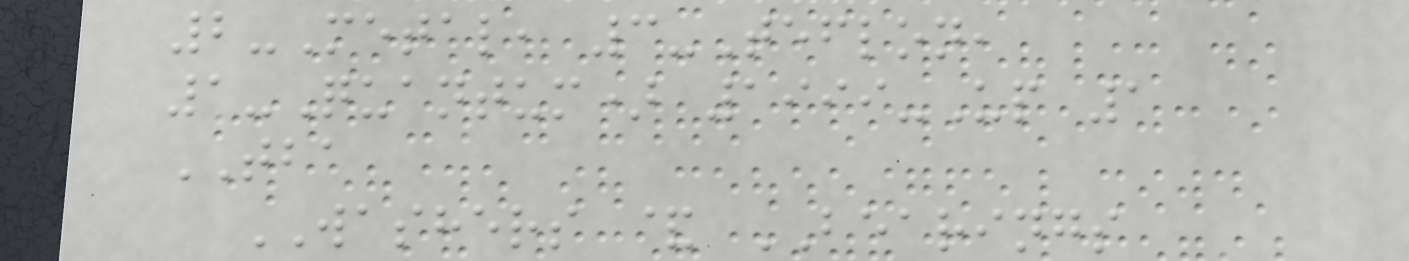2-Metal, 3-Teflon,
1-Quantum) 1999-Up 1
TBA
WASHERS & BEARINGS
